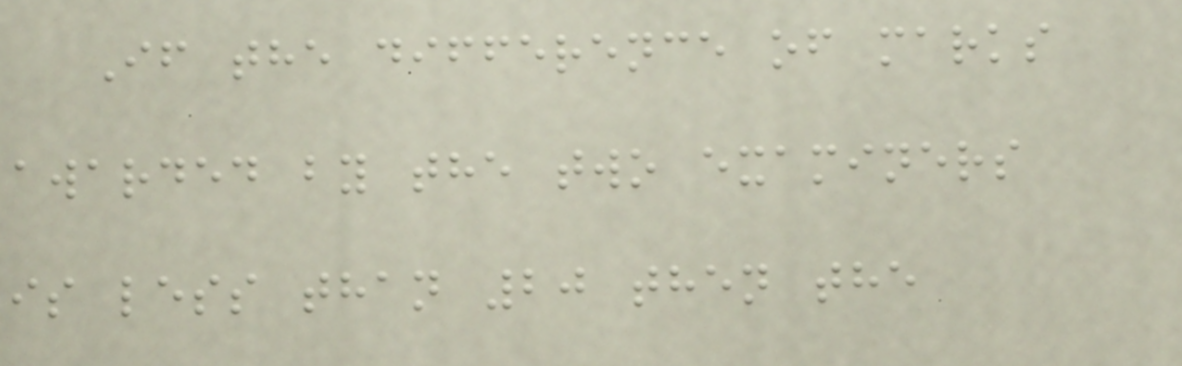If the difference of marks
awarded by the two examiners
is less than 20 then the
